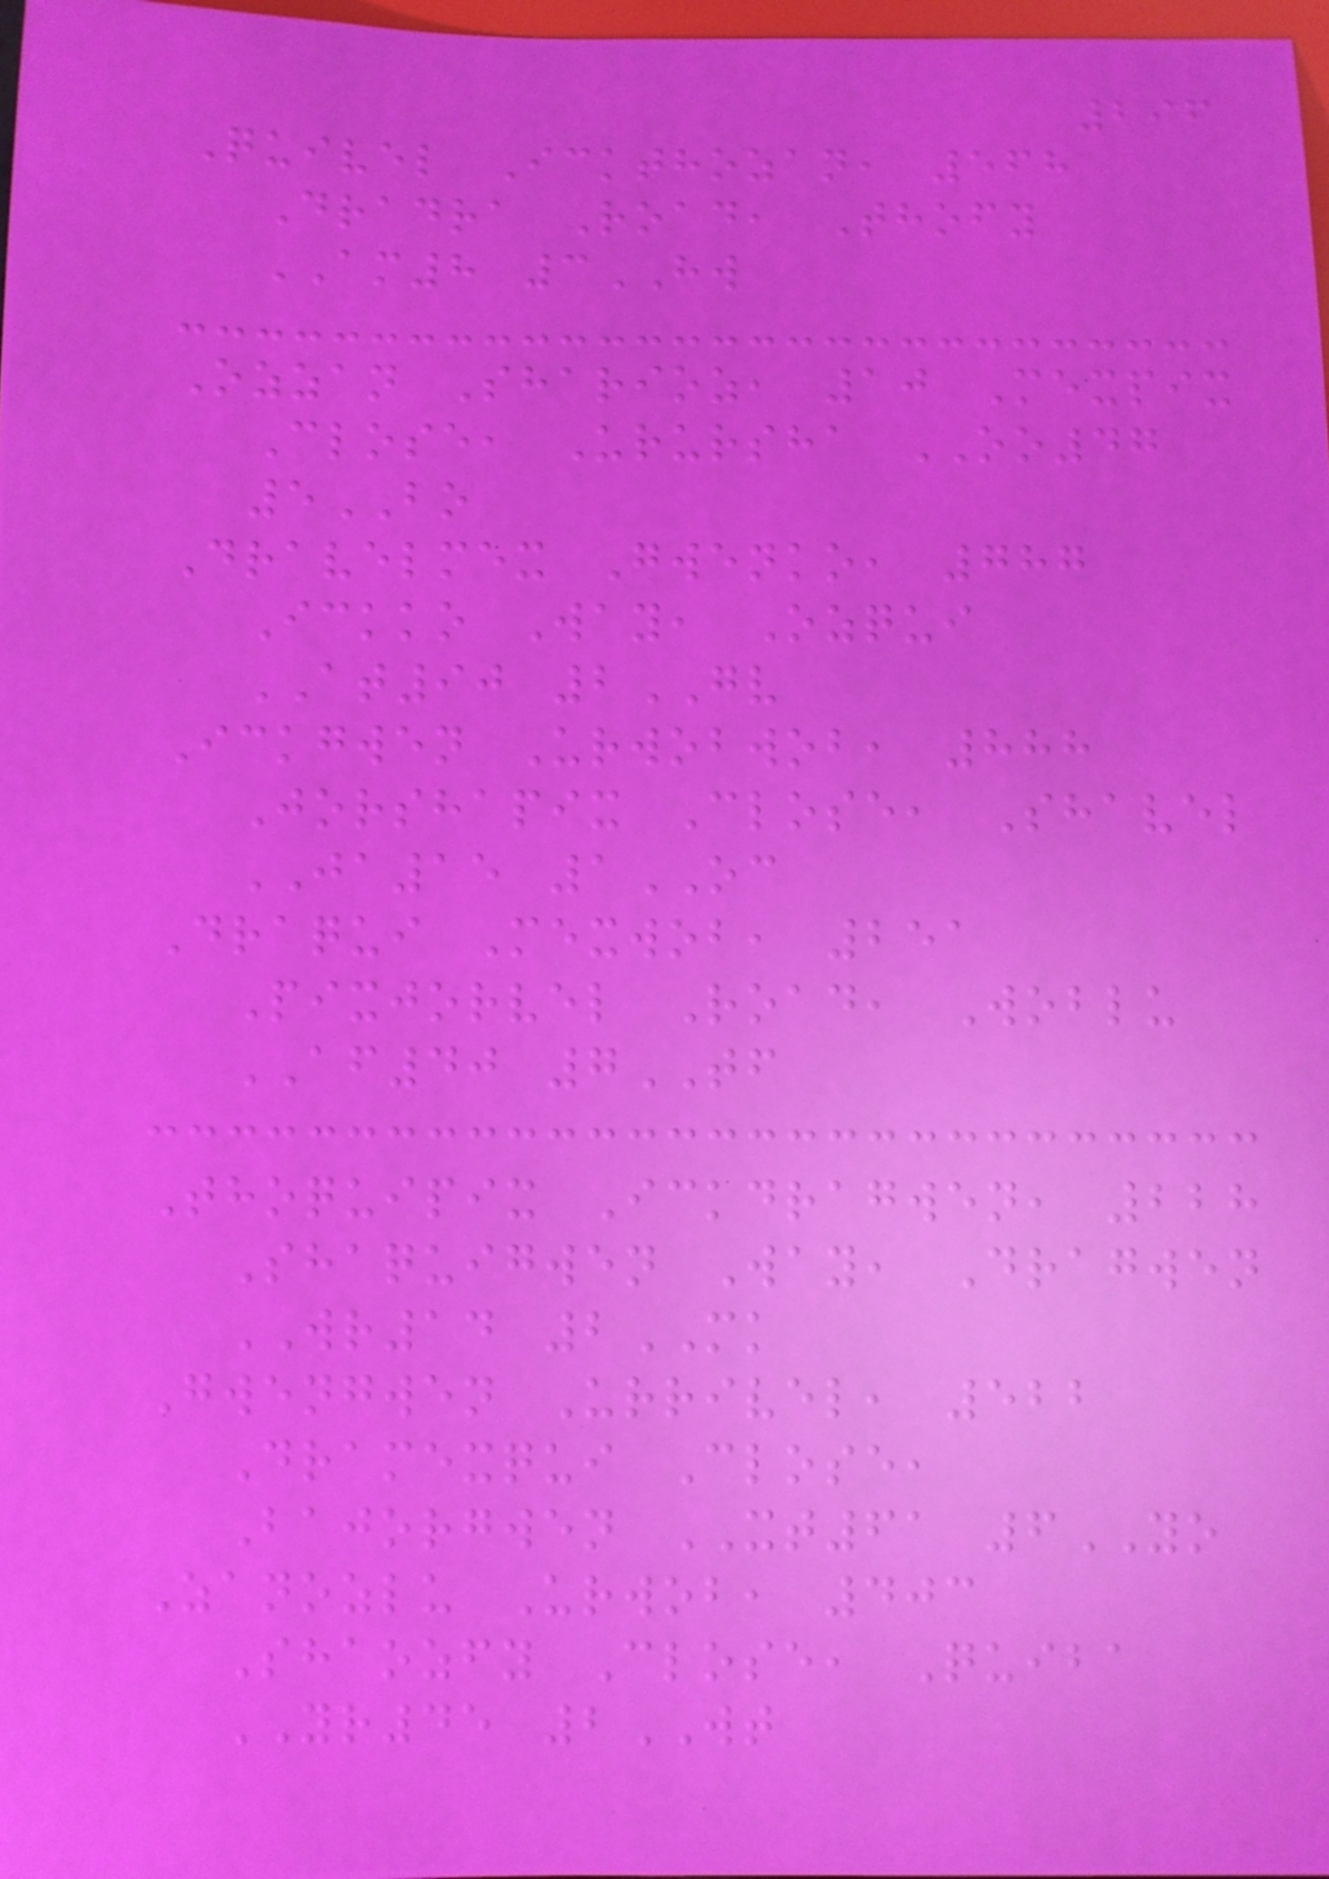296
Quivel Ickthozan, 568
Dradra Road, Thofy
AM8 3HW
Ozzan Sharioz, 10 Mexpix
Close, Urursha OO47
5BO
Dravelmex Gwenko, 787
Ickko Way, Ozqui
AT90 2GV
Ickgwen Urwobwob, 888
Jorshapix Close, Shavel
JA15 1OC
Draqui Mexwob, 251
Pixjorvel Road, Woblu
AF40 7TF
Thoquipix Ickdragwen, 228
Shaquigwen Way, Dragwen
WR14 2MK
Gwengwen Urrivel, 522
Dramexqui Close,
Bajorgwen XT61 6YO
Zanozlu Urwob, 403
Shaozfy Close, Quiba
YR45 2WT
